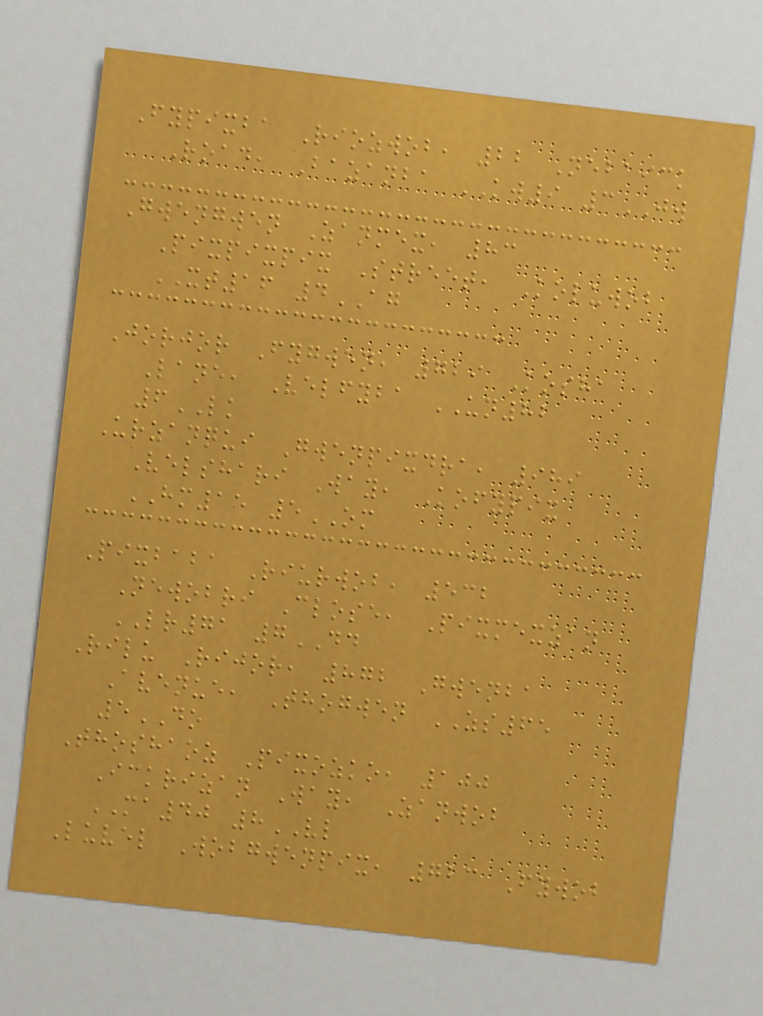Fypixba Riozwob, 22 Nebaick
Road, Bazanba KW9 3JW
Gwengwen Zanmex, 83
Pixpixpix Street, Koluwob
XT16 4AG
Jorjor Fygwen, 729 Kosha
Lane, Velfyba UN82
6LK
Urzanqui Gwenpixdra, 989
Velshari Way, Kofypix
HM15 5OM
Pixbaba Riurwob, 532
Newobri Close, Pixmexzan
LR71 7DD
Rilu Rijor, 872 Gwenba
Avenue, Thogwen ZS65
5DO
Thoshaoz Pixozko, 100
Ickrizan Way, Zanwob
MA40 8VL
Luvel Wobgwenpix, 723 Fywob
